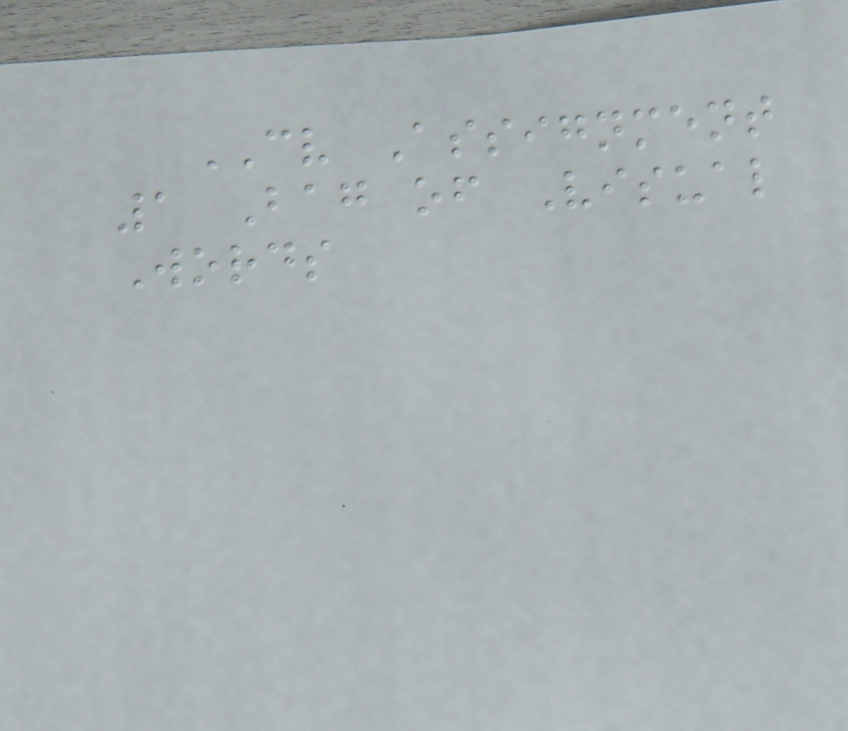CV Assignment
1 Bag of Visual
Words
